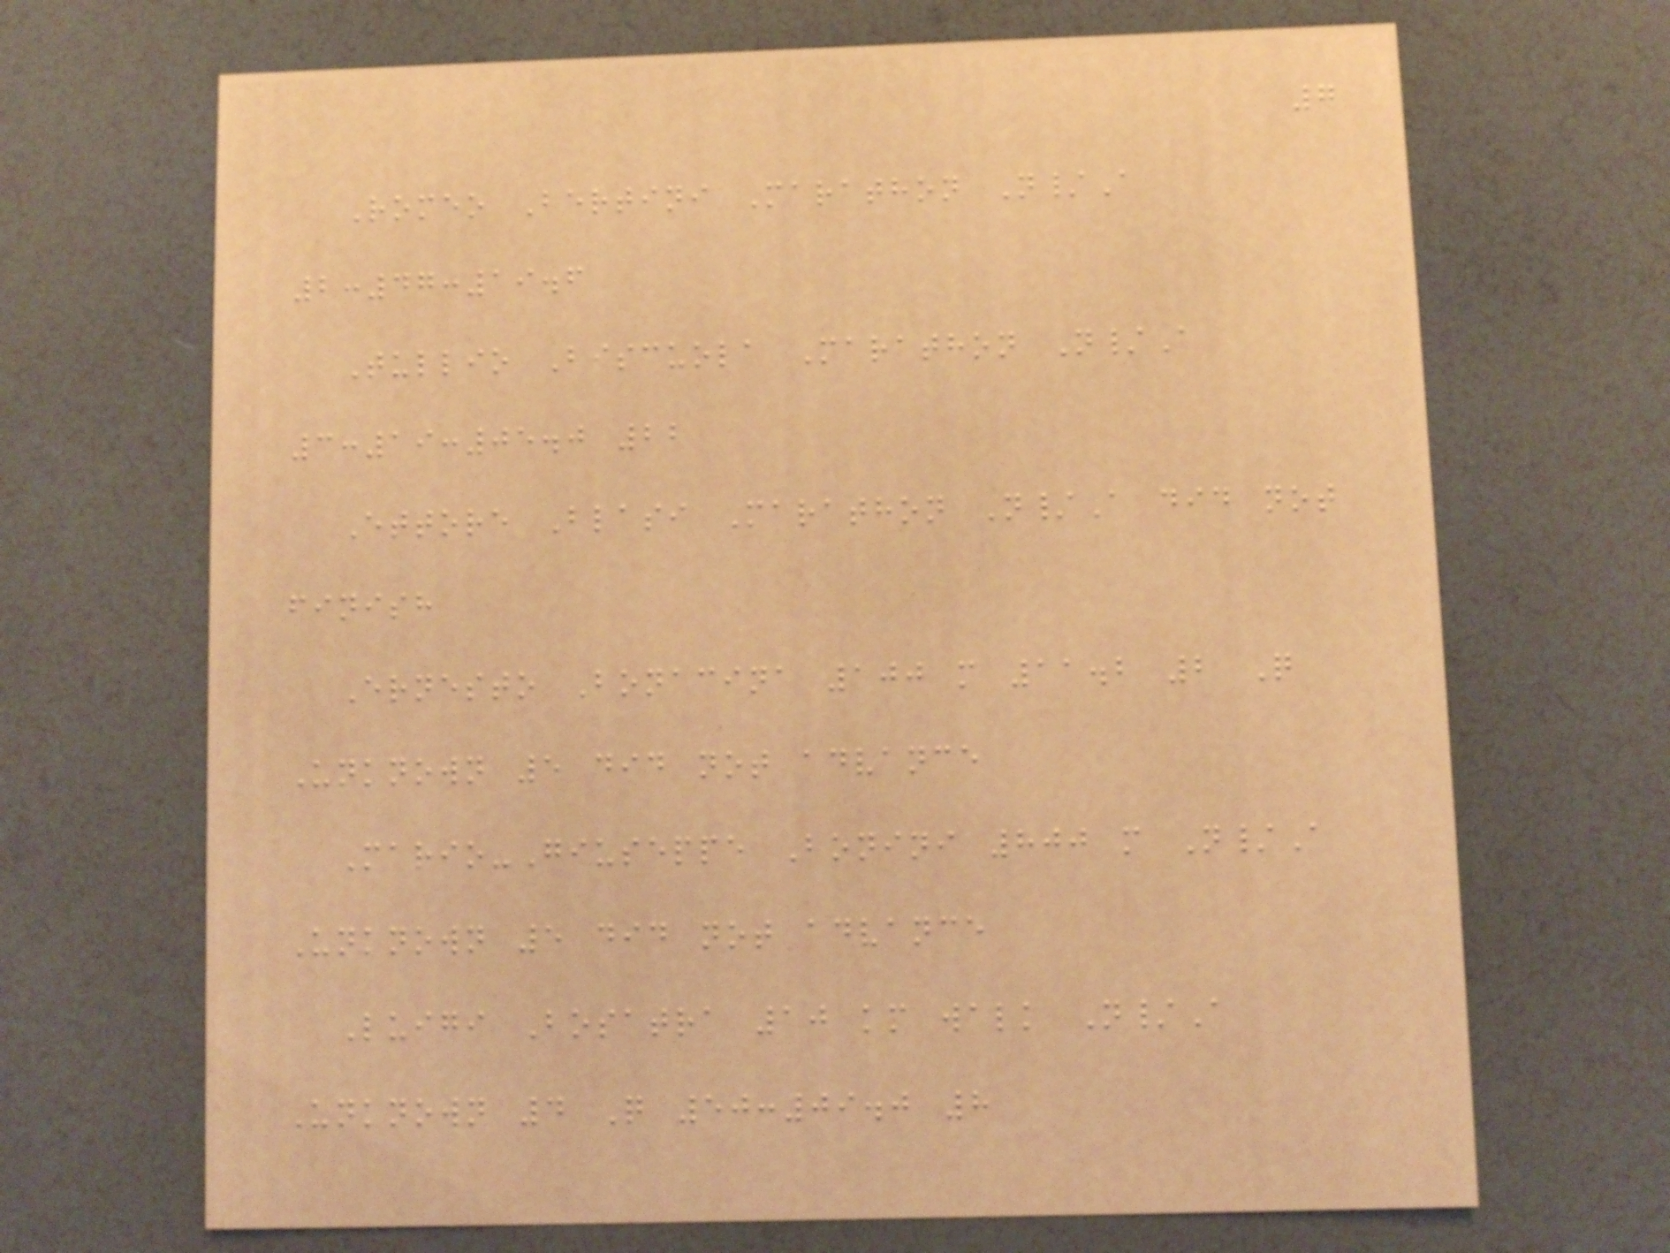7
Romeo Bertini Marathon N/A
2:47:19.6
Tullio Biscuola Marathon N/A
3:19:05.0 22
Ettore Blasi Marathon N/A did not
finish
Ernesto Bonacina 100 m 11.2 2 Q
Unknown 5 did not advance
Mario-Giuseppe Bonini 800 m N/A
Unknown 5 did not advance
Luigi Bosatra 10 km walk N/A
Unknown 4 Q 50:09.0 8
